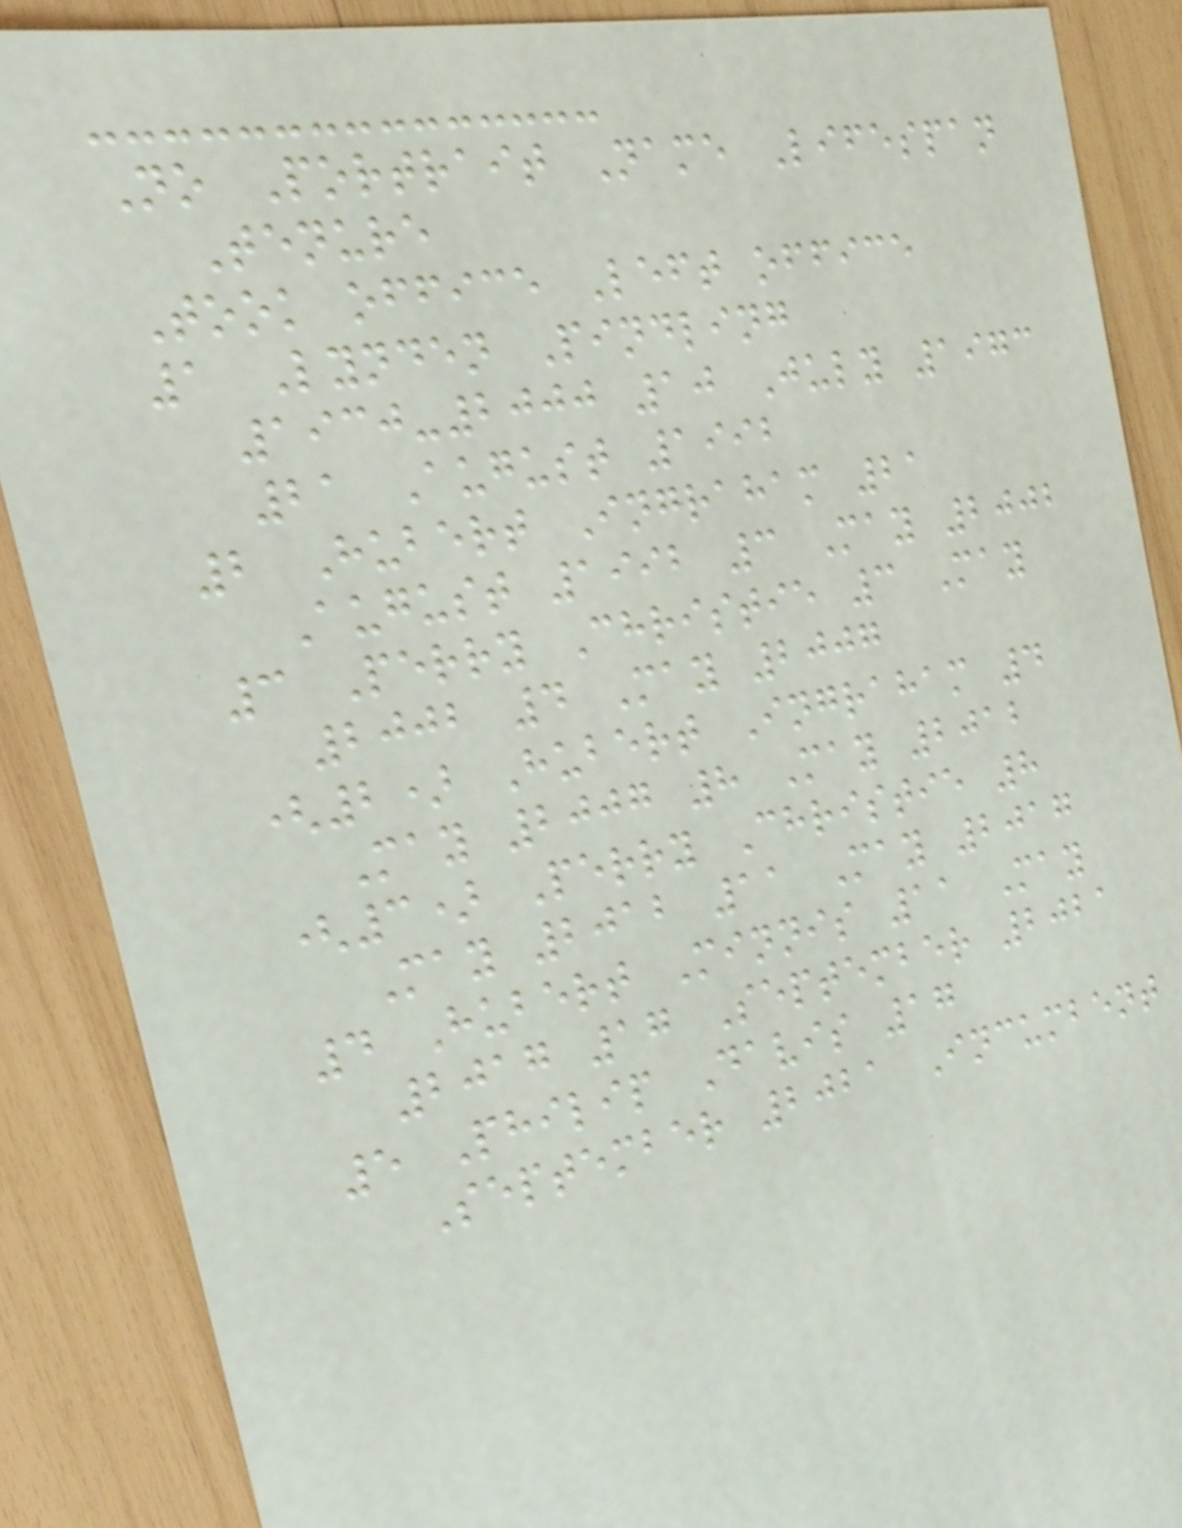No Portrait Name Lifespan
Tenure
Took office Left office
1 Lynden Pindling
1930-2000 10 July 1973
21 August 1992
2 Hubert Ingraham 21
August 1992 3 May 2002
3 Perry Christie 3 May
2002 4 May 2007
(2) Hubert Ingraham 4
May 2007 8 May 2012
(3) Perry Christie 8
May 2012 11 May 2017
4 Hubert Minnis 11 May
2017 17 September 2021
5 Philip Davis 17
September 2021 Incumbent
